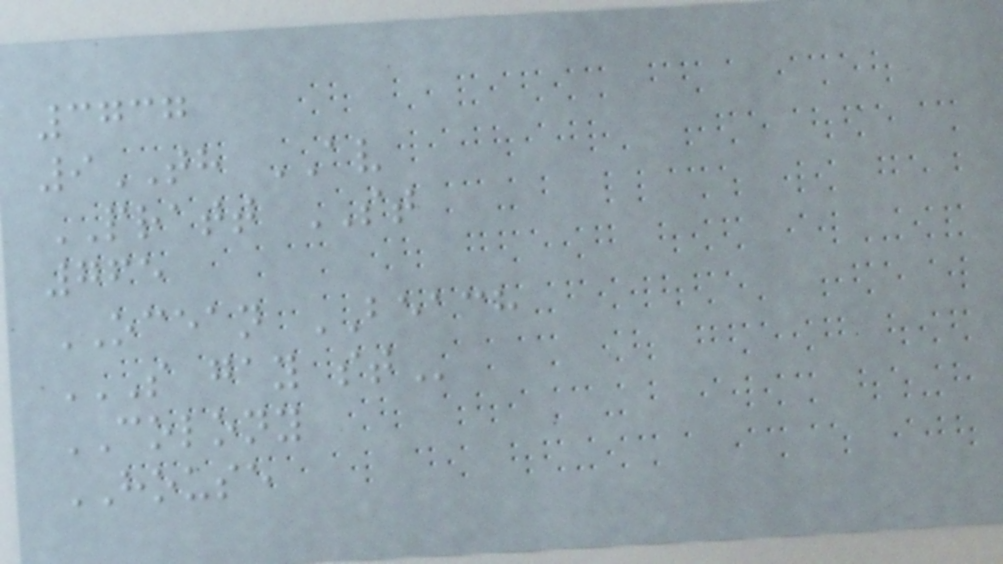3737
9TH AV
PRATT ST
765
OCEAN BEACH
S GAY ST
COLONY
HOUSE
